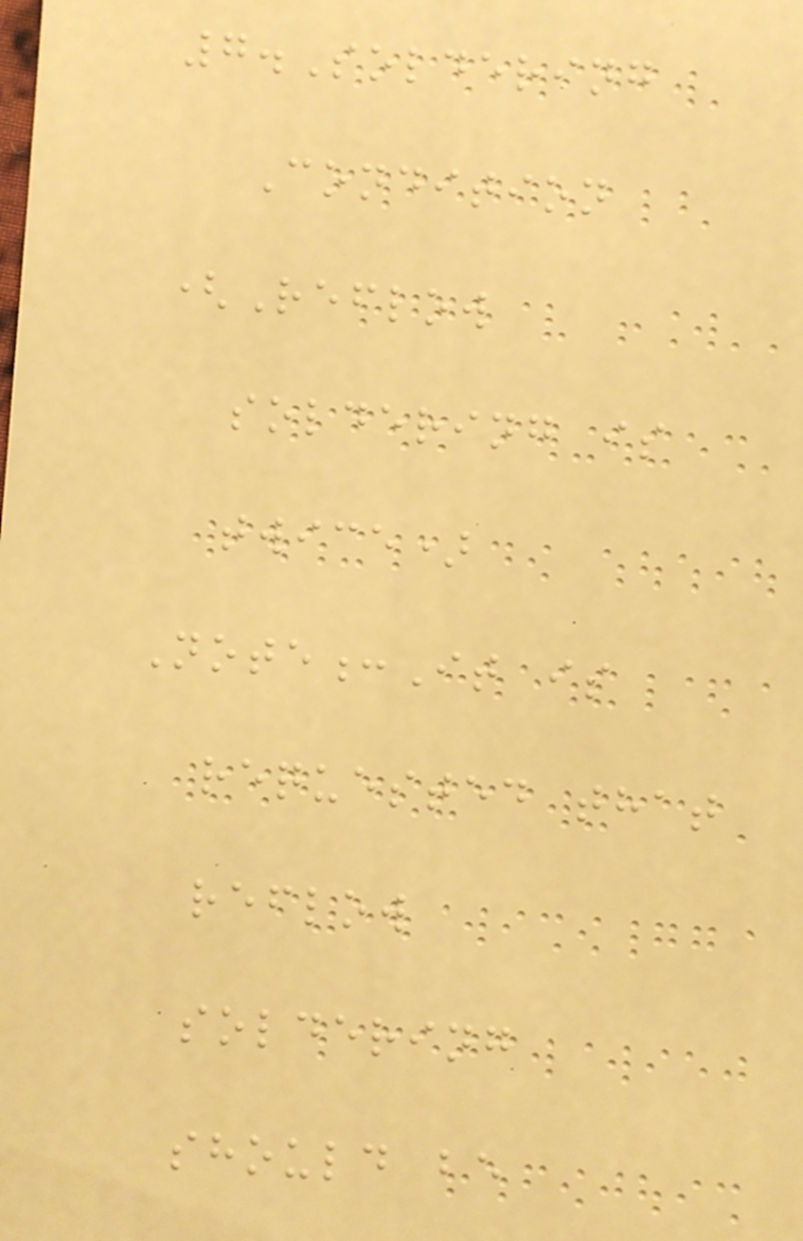7.Soldering
Condition
(Reflow
soldering is
twice)
Note:It is
requested that
reflow
soldering
should be
